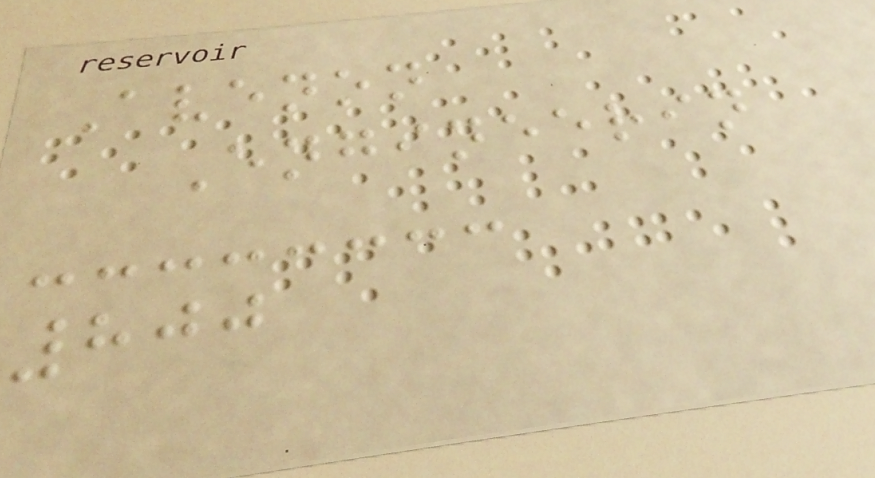Avenon
Engineerin
800
